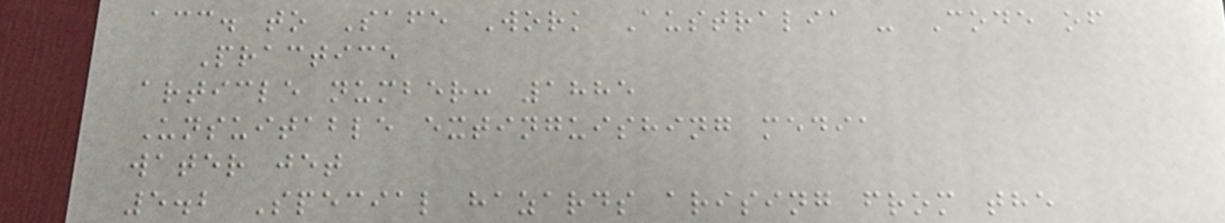acc. to Safe Work Australia - Code of
Practice
article number: 1885
Unsuitable extinguishing media
water jet
5.2 Special hazards arising from the
